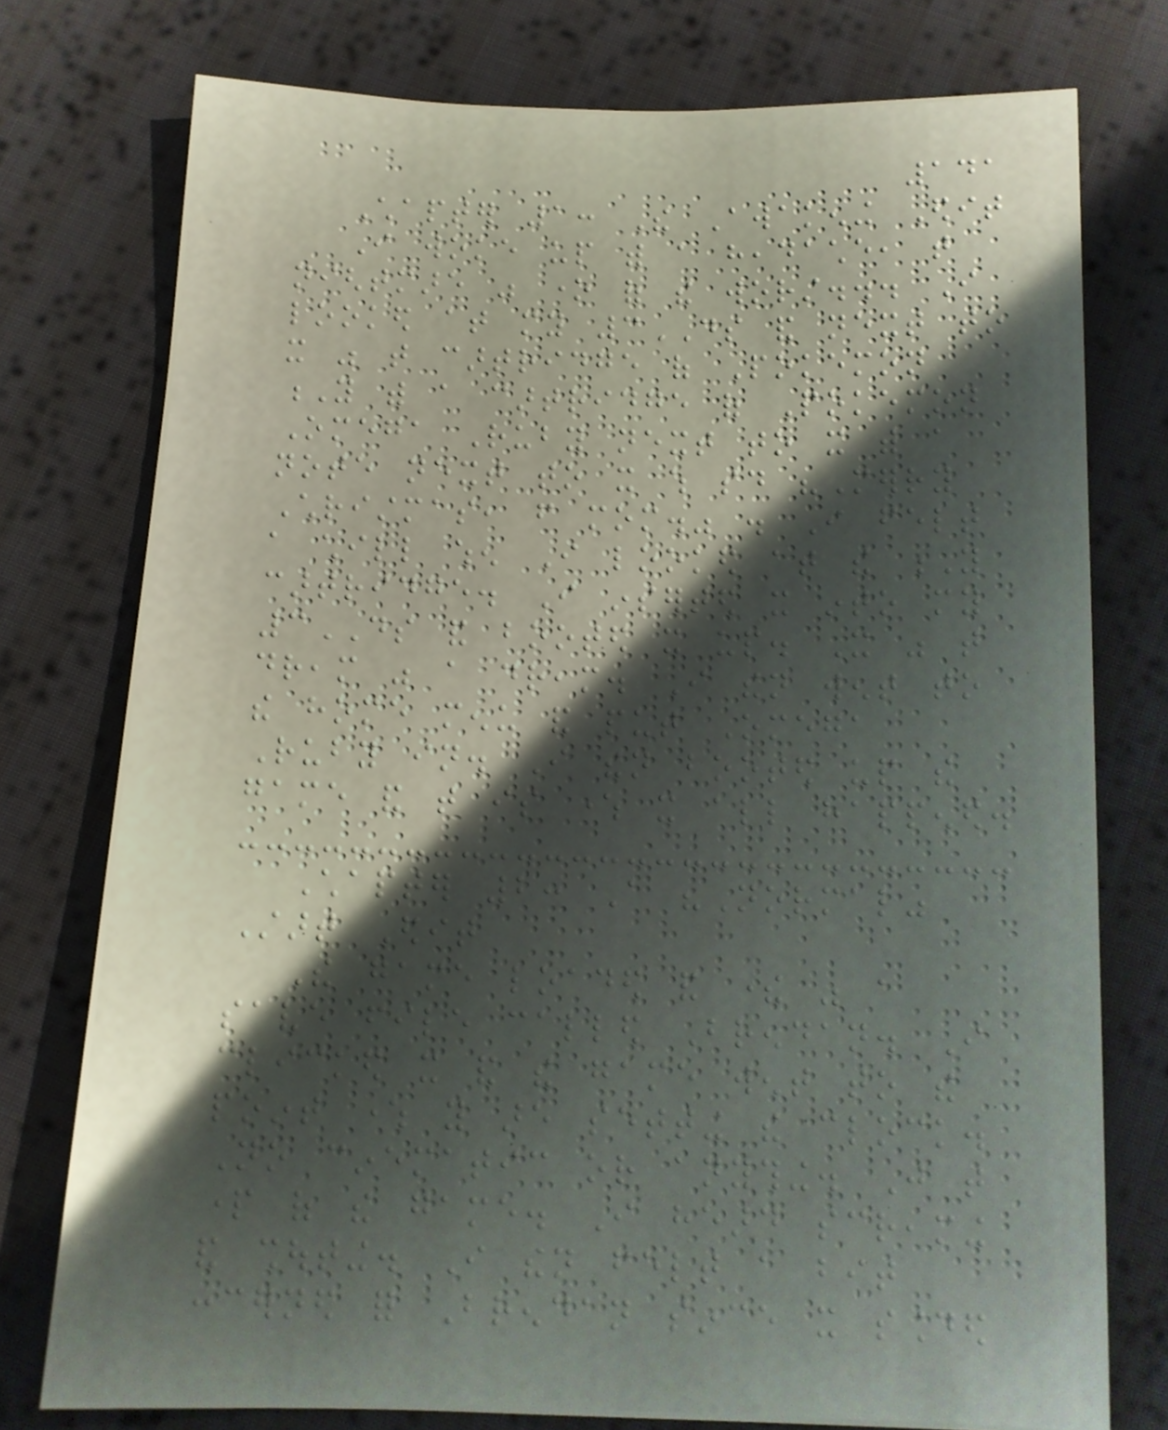141
Chapter 1: The Awakening Edit
I woke up with a headache, that
nightmare was one of the worst... I
looked at my 3DS and next to
it was that cartridge of Pokemon
Y with a cartridge of Pokemon
Omega Ruby next to it with a
note next to it which said "Merry
Christmas, from mom." . I felt
a chill when I looked at the Y
cartridge. I inserted it into my
3DS and booted it up. It was that
dream was a dream. I then went to
the home menu and put Omega
Ruby in. I then booted up the
game and that is where it all happened.
Chapter 2: A "Normal"
Start Edit
The game loaded and there was a
save file called Brendan. I
clicked it and the game went to the
point where you are setting the clock.
No cinematic or anything. Just that
part of the game. I heard screaming
and shouting. I then felt a bit
concerned for Brendan since it sounded
